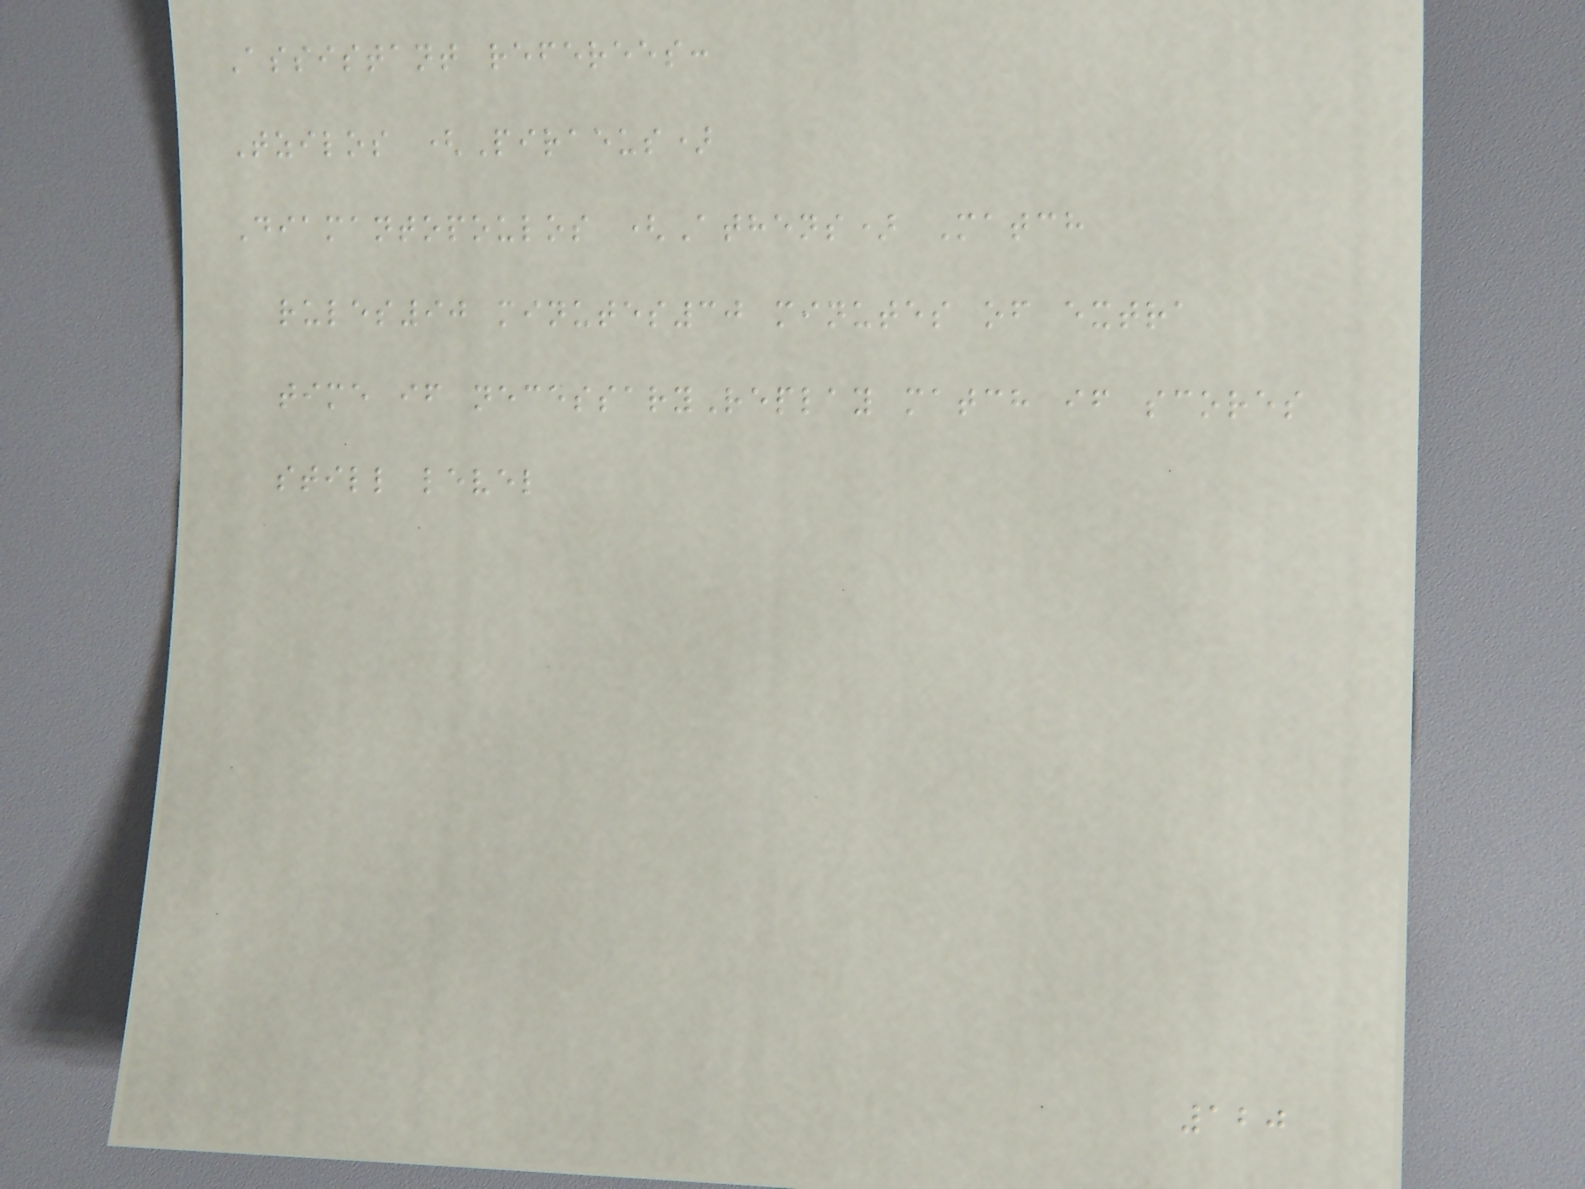Assistant referees:
Tzilos (Piraeus)
Diamantopoulos (Athens) Match
rules90 minutes30 minutes of extra
time if necessaryReplay match if scores
still level
120
